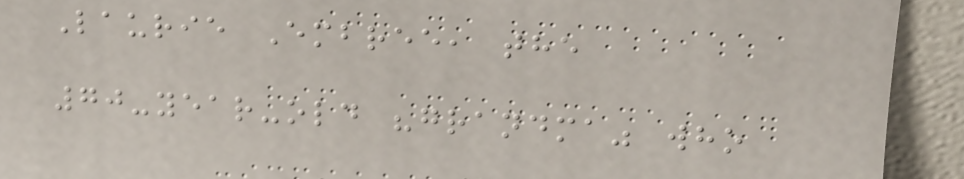Laurie Embree, the
70-year-old "grandma" who
